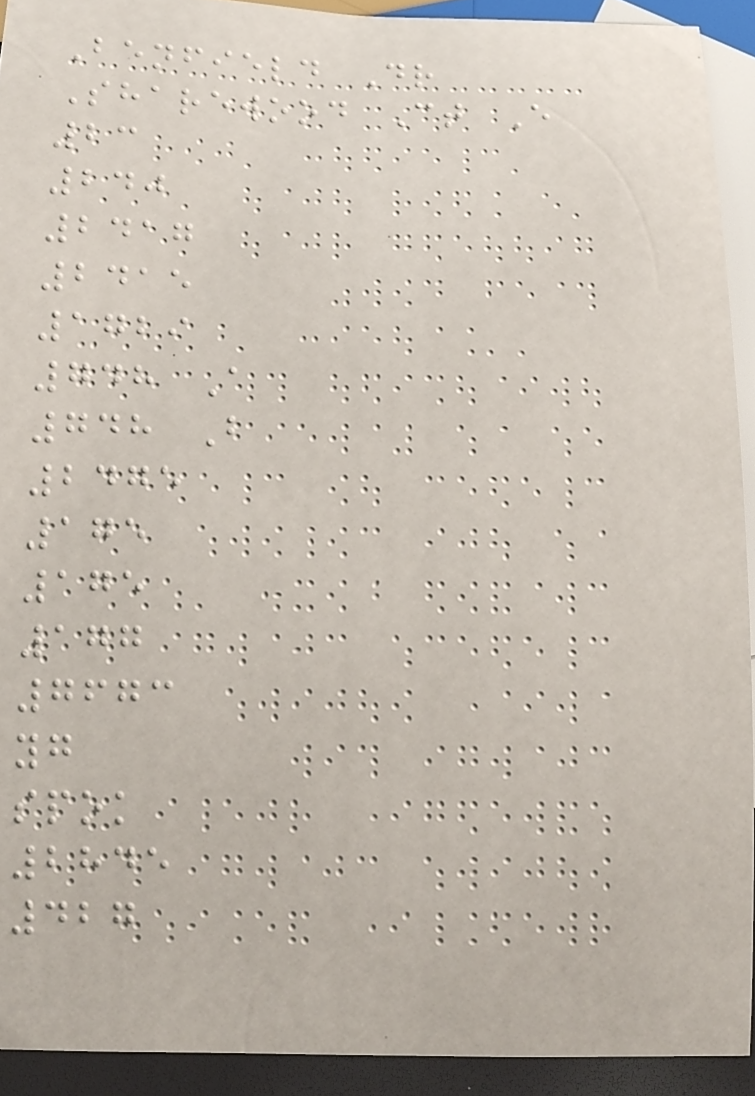Benfield Dr
Sharewood Ct E
23
240
2417
2415
1729
748 A
748 B
2475
175
175
177
7673
yg
spok
2845
427
